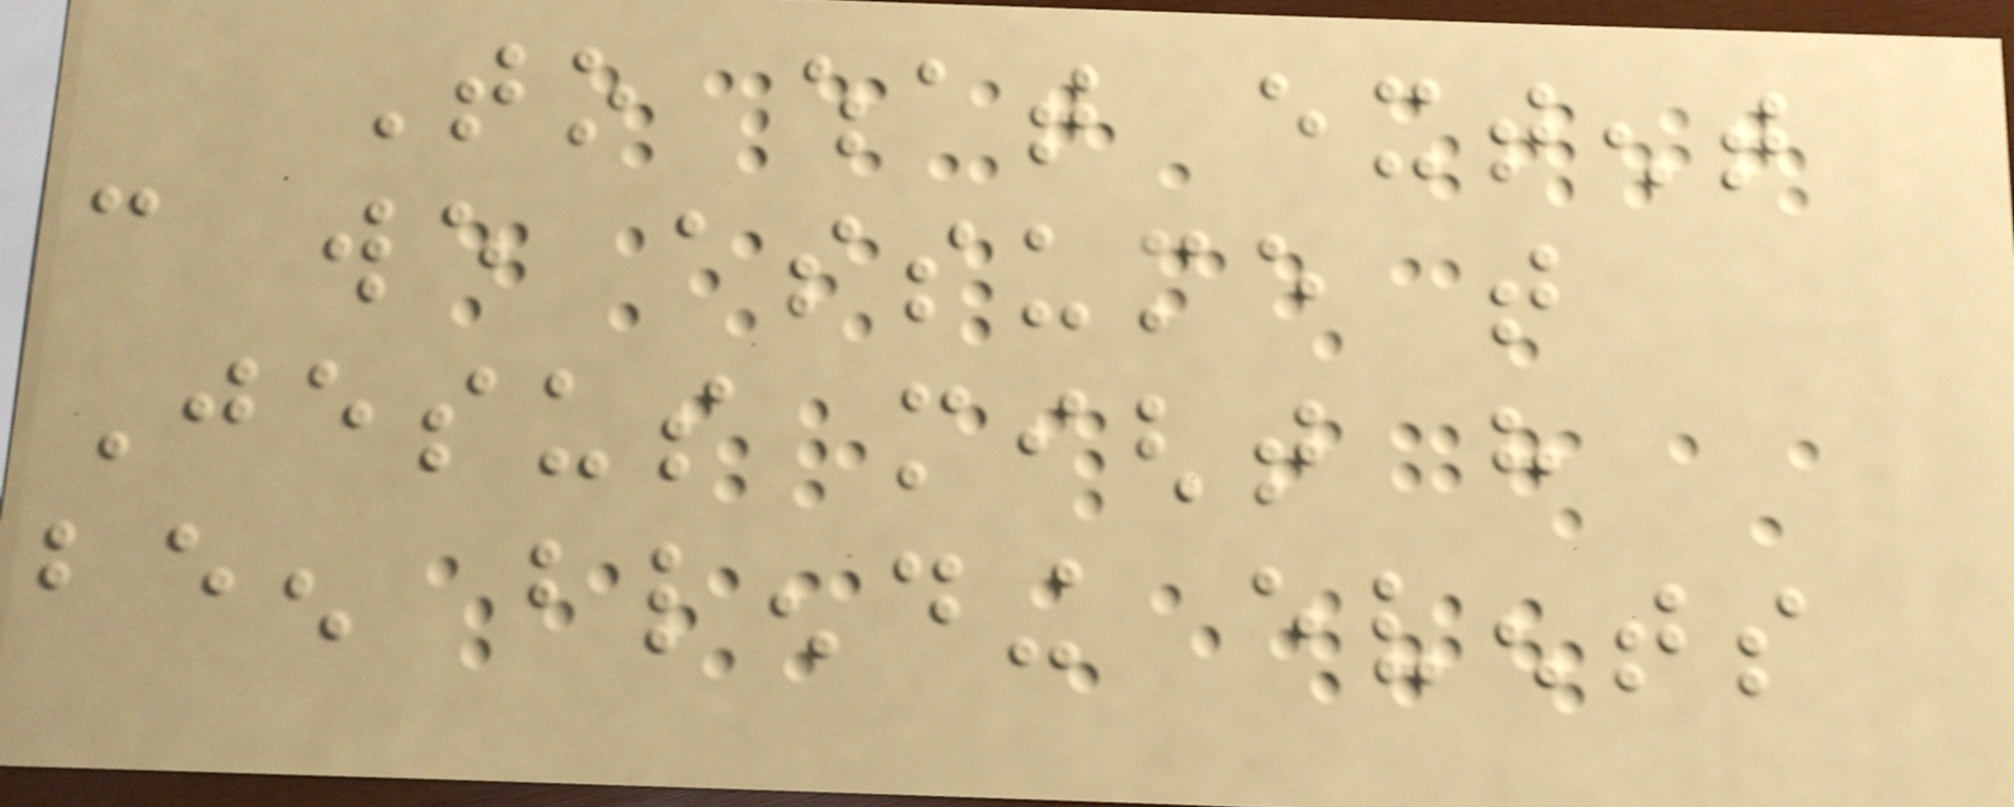To what extent
can we assume that
Jesus might have
been blending events
